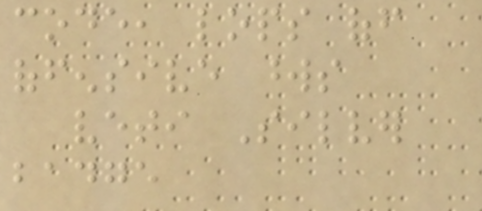code, lops off
offensive words
veti Silver
badge
